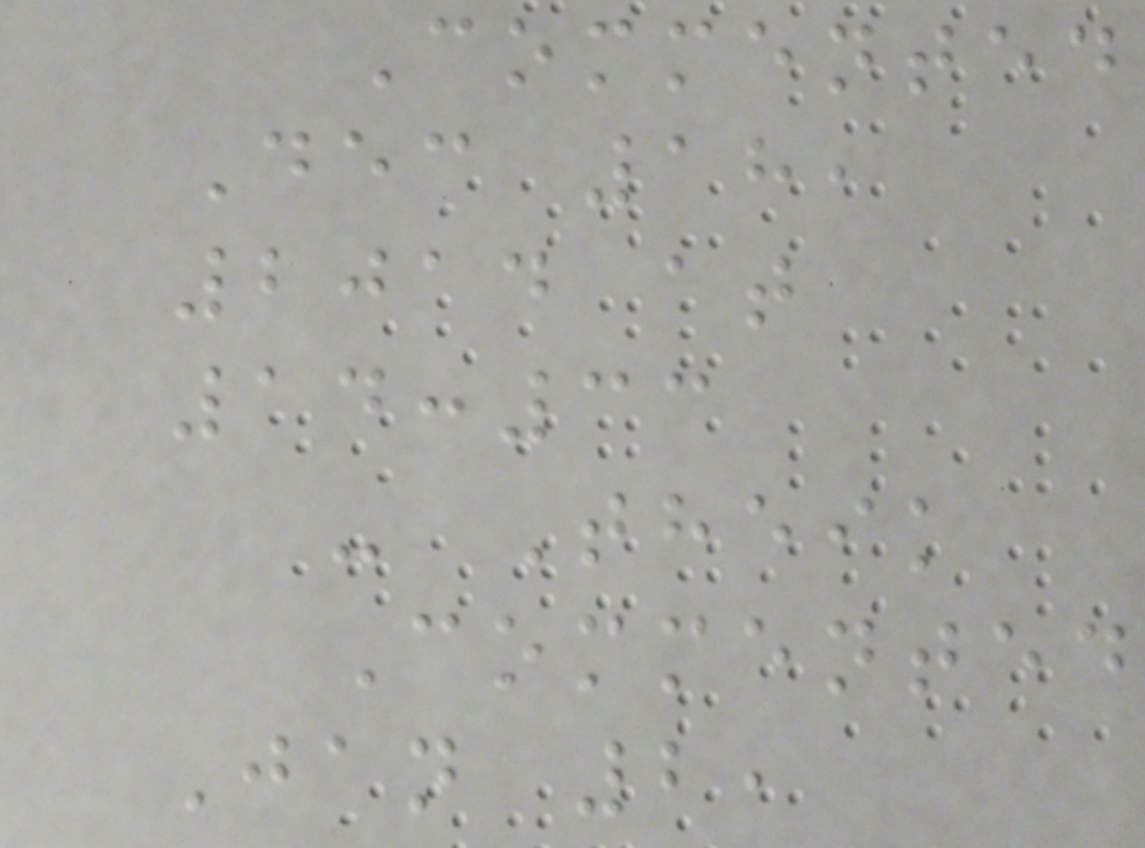Commented
Dec 18,
2014 at
14:33
- Theik
Commented
Jan 2,
